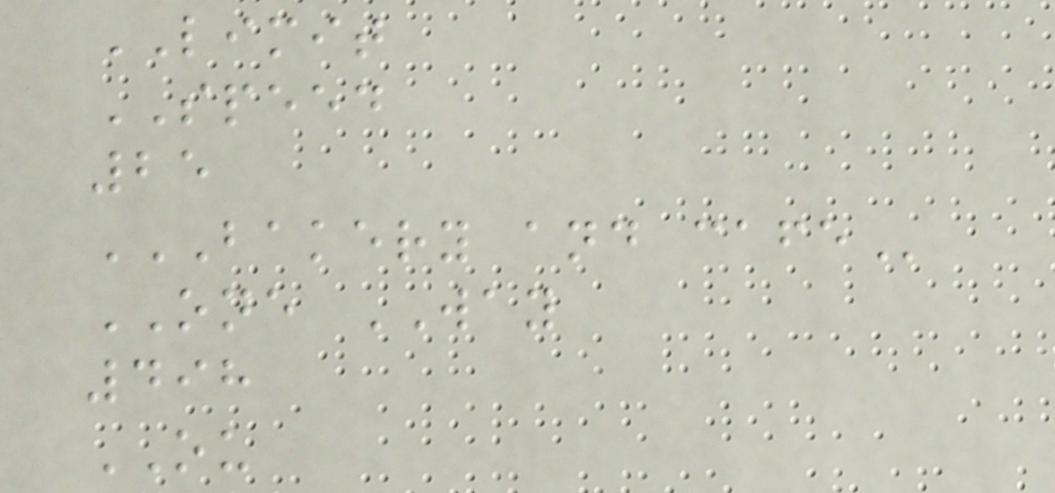LIMIT
SPEED
25
BAKERY AND CAFE
ONE WAY
498
OU
